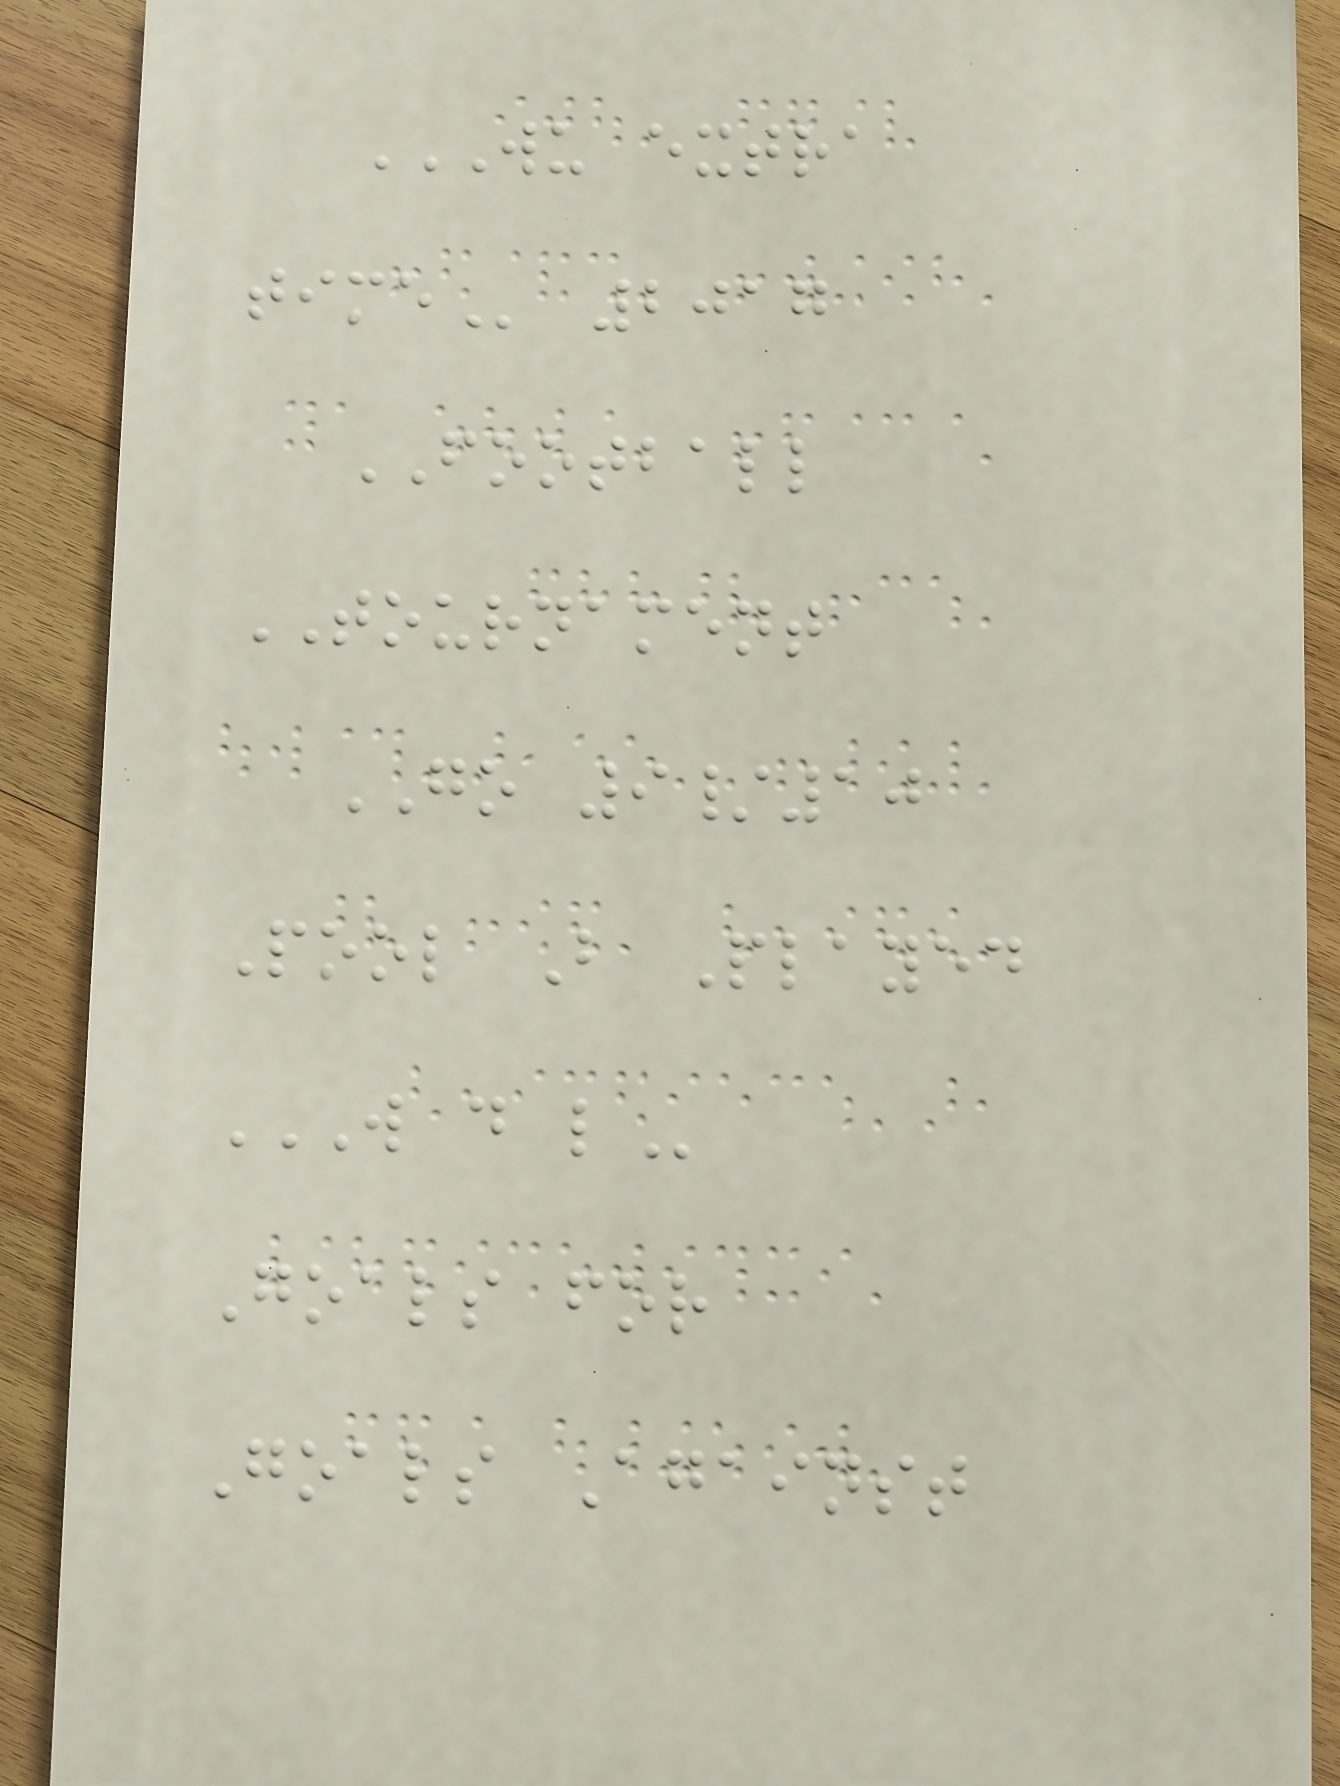WU EXTRA
TIME 2017
FOOTBALL
TOURNAMENT
GO 9/10
Pool B Played
W D L
Goals for
Goals Against
